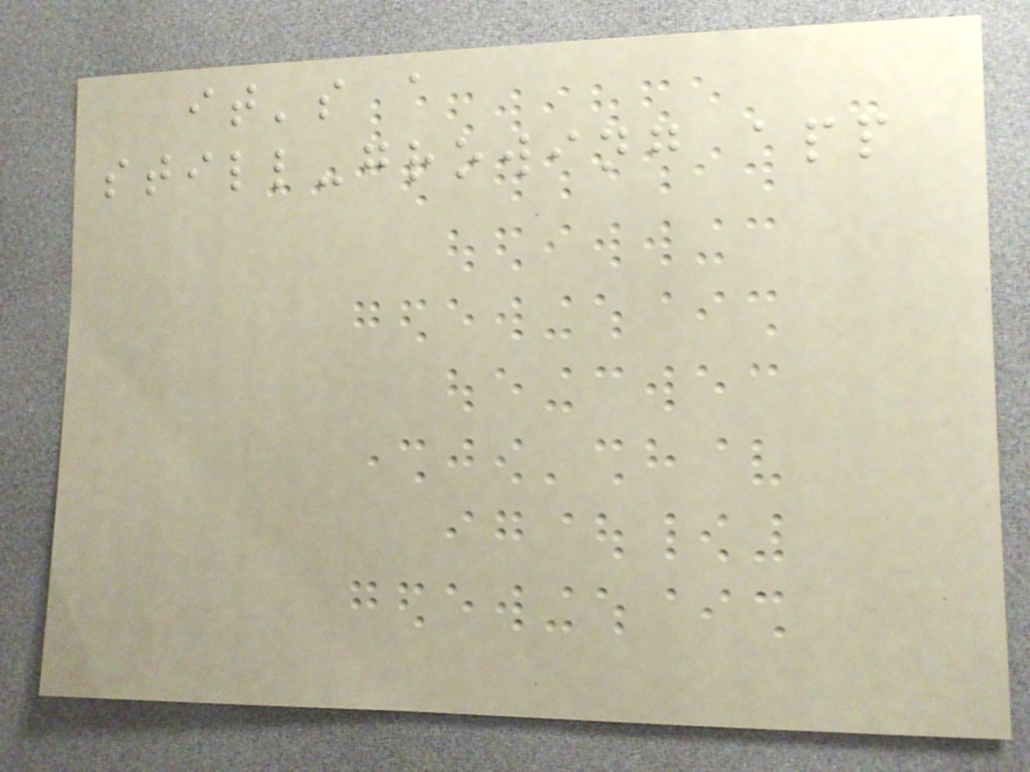it's a
still-growing app
